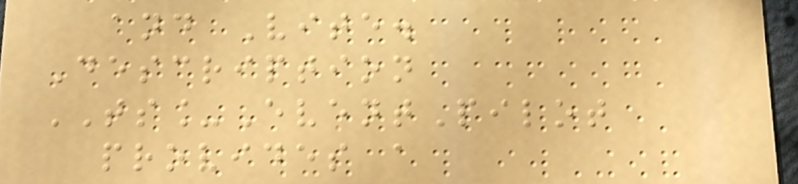and Vite.
Description
TS_EventPilot
provides a
